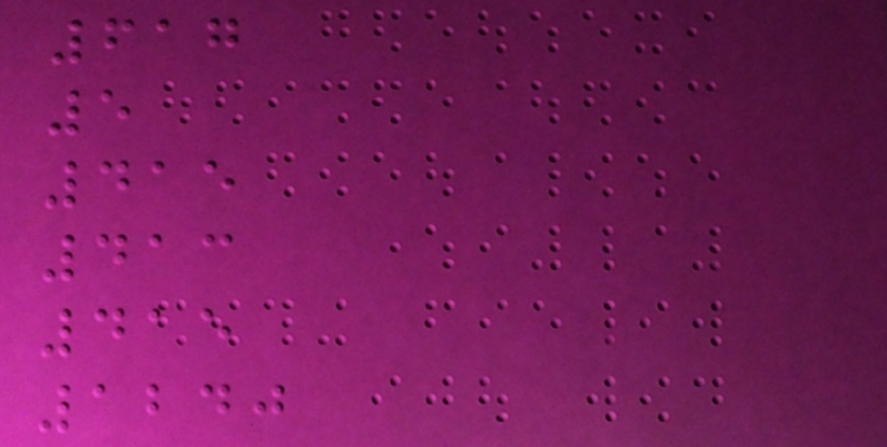617
5
415
413
415
1240
